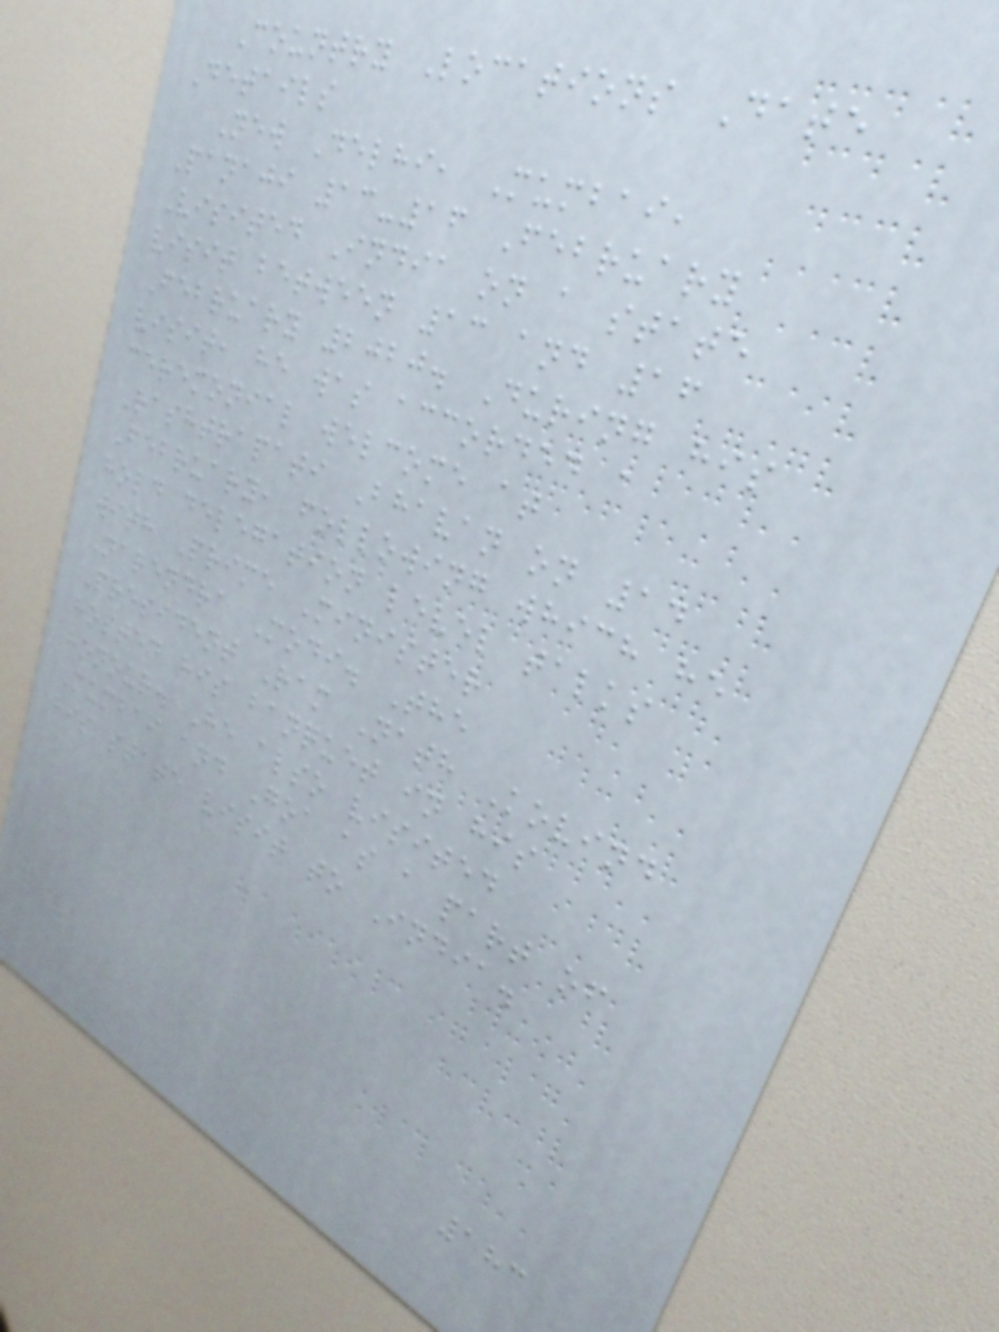Country Locations Date
Details
New Delhi, Mumbai,
Panaji 13-16 February
Visited India on a state
visit between 13 and 16
February 2020. During his
visit, he was accorded a
ceremonial welcome at
Rashtrapati Bhavan on 14
February, following which he
hold delegation level talks
with Prime Minister
Narendra Modi. The
President Ram Nath Kovind
hosted his banquet in his
honour. He also visited
Mumbai and Goa as a part of
his state visit to India.
183
